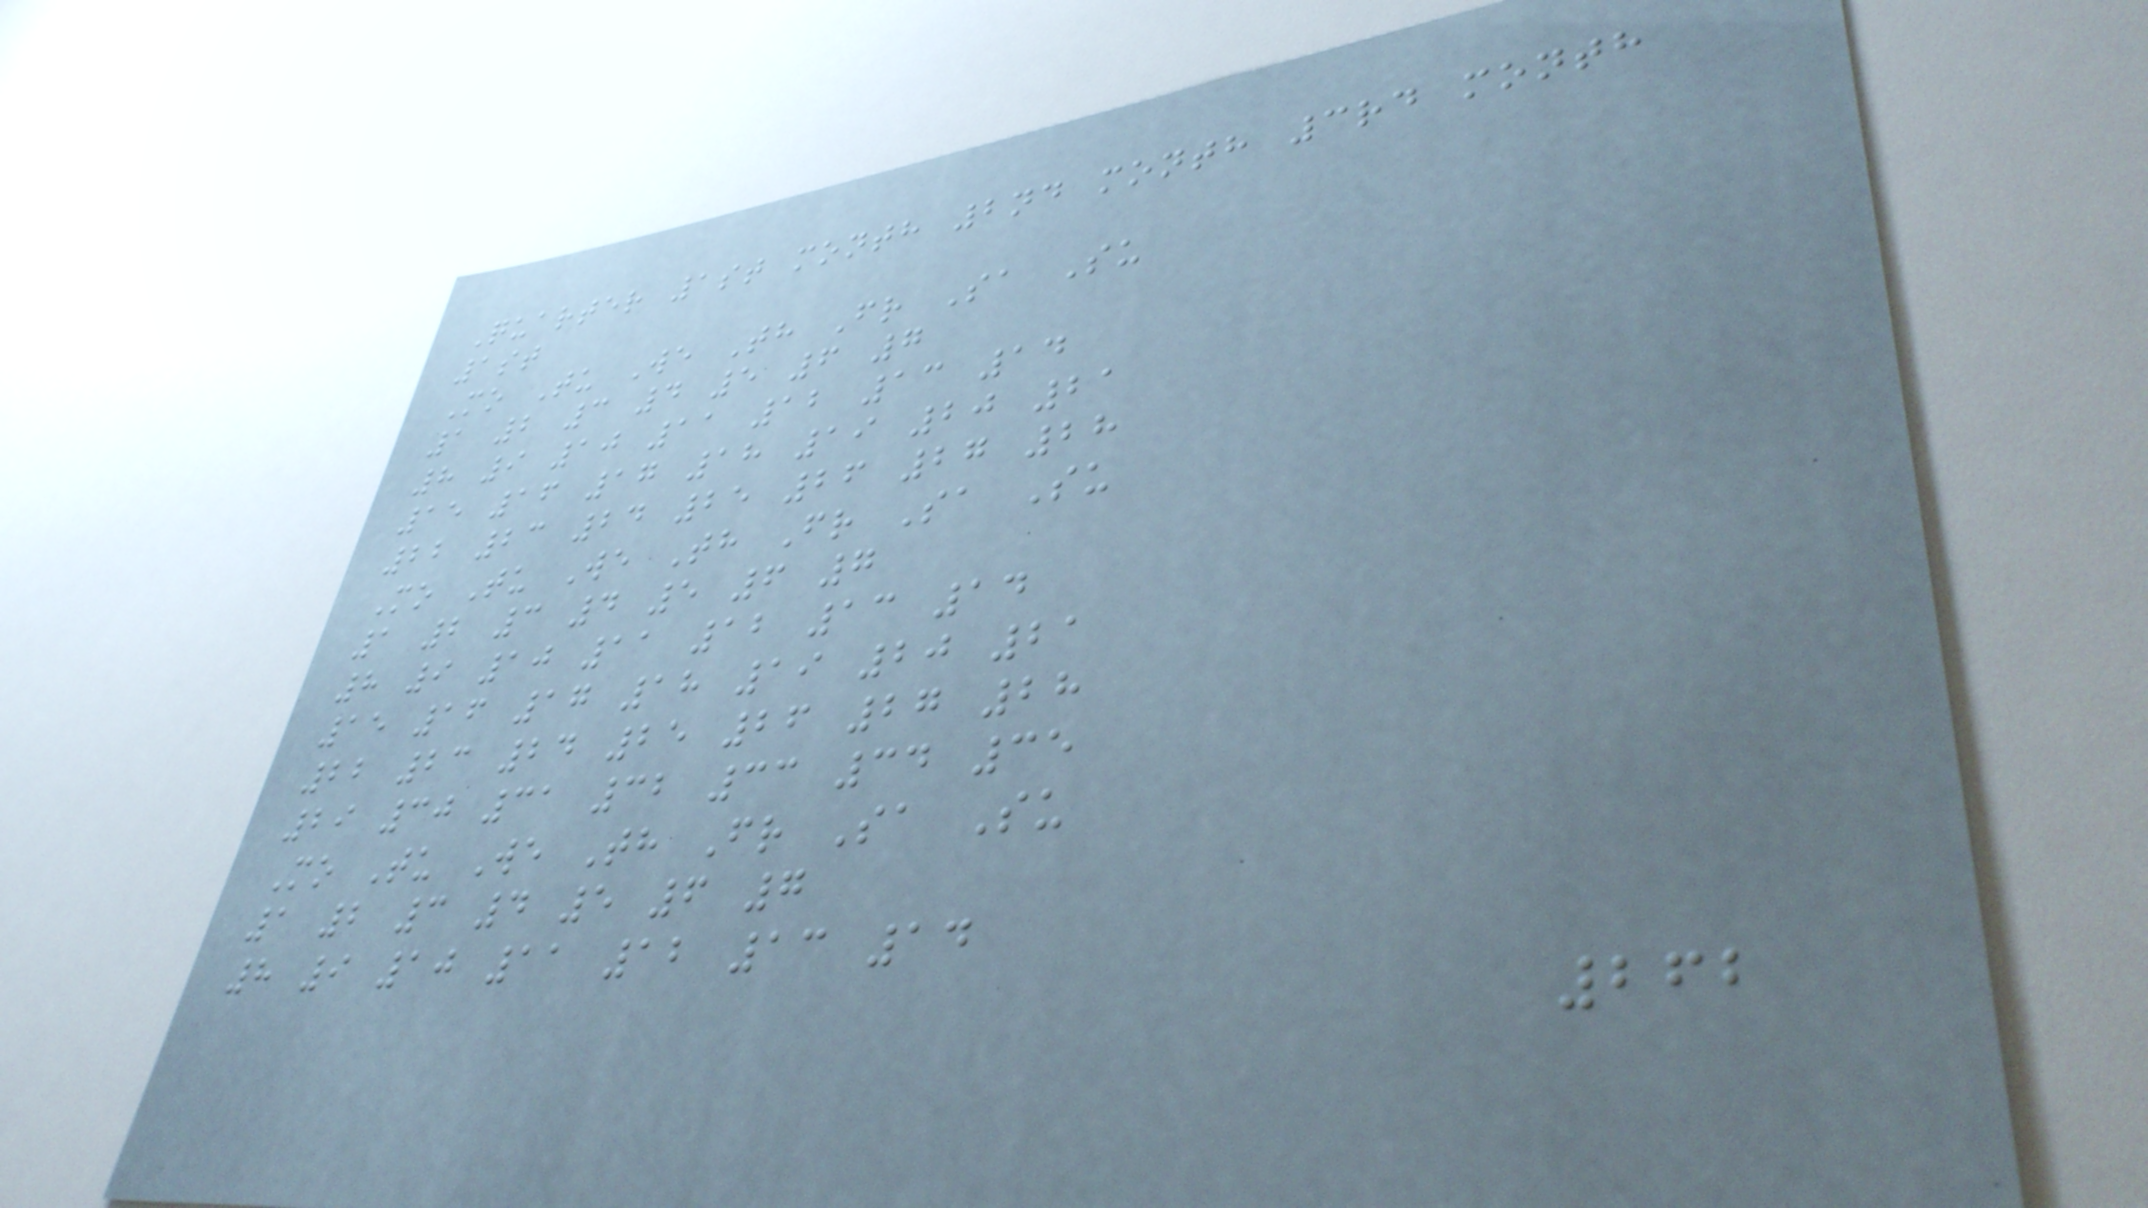Quarter 1st month 2nd month 3rd month
1st
Mo Tu We Th Fr Sa Su
1 2 3 4 5 6 7
8 9 10 11 12 13 14
15 16 17 18 19 20 21
22 23 24 25 26 27 28
Mo Tu We Th Fr Sa Su
1 2 3 4 5 6 7
8 9 10 11 12 13 14
15 16 17 18 19 20 21
22 23 24 25 26 27 28
29 30 31 32 33 34 35
Mo Tu We Th Fr Sa Su
1 2 3 4 5 6 7
8 9 10 11 12 13 14
262
